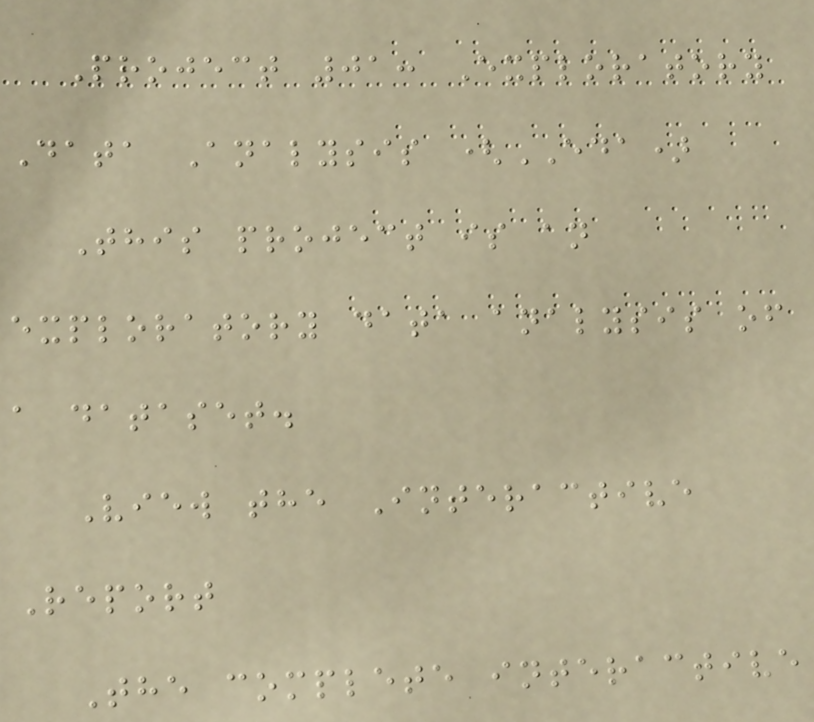Project 01: Exploratory
Data Analysis (EDA)
This project is an
exploratory data analysis of
a dataset.
View the Interactive
Report
The complete interactive
